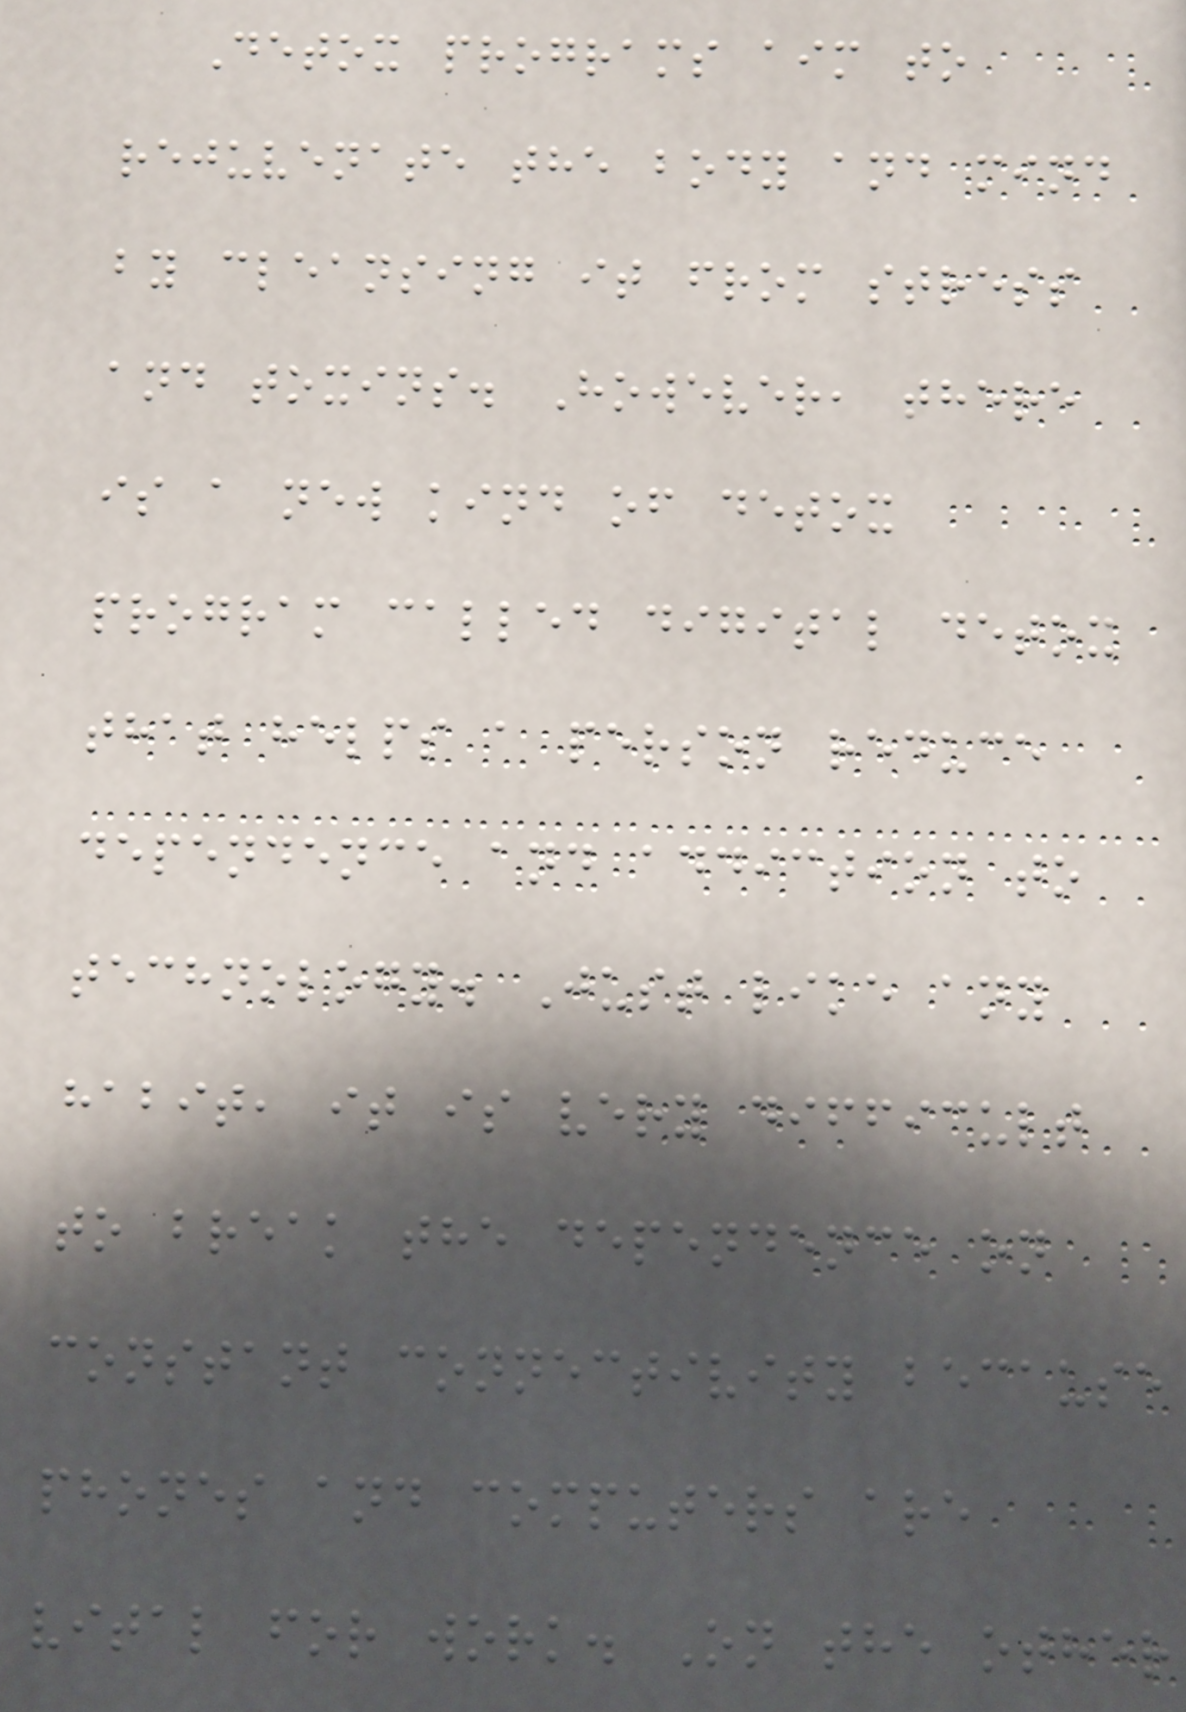Detox programs aim to
rejuvenate the body and mind
by cleansing it from stress
and toxins. However, there
is a new kind of detox
program called digital detox
that helps a person reduce
dependence and addiction to
technology. Just like any
habit, it is very difficult
to break the dependence on
constant connectivity because
phones and computers are
vital for work. On the other
